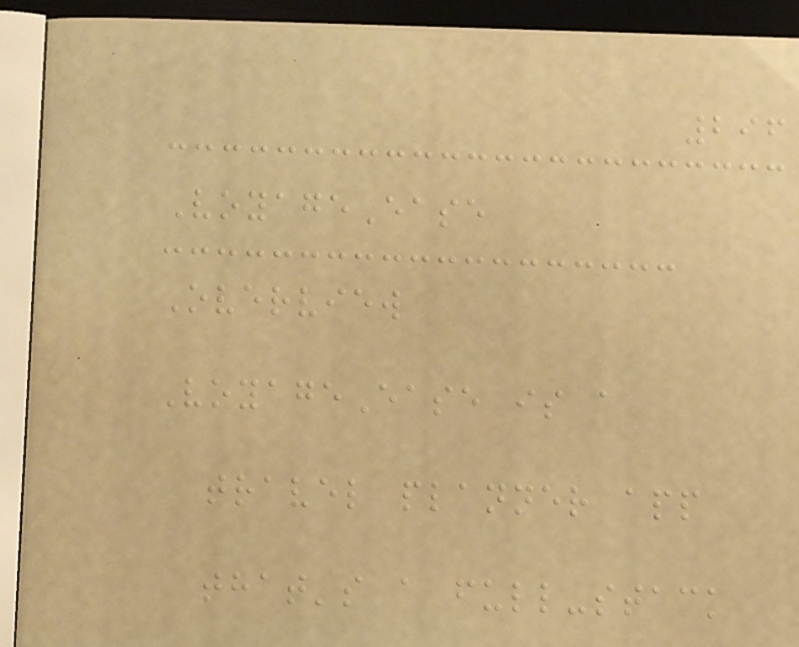296
VoyageEase
Overview
VoyageEase is a
travel planner app
that's a full-stack
